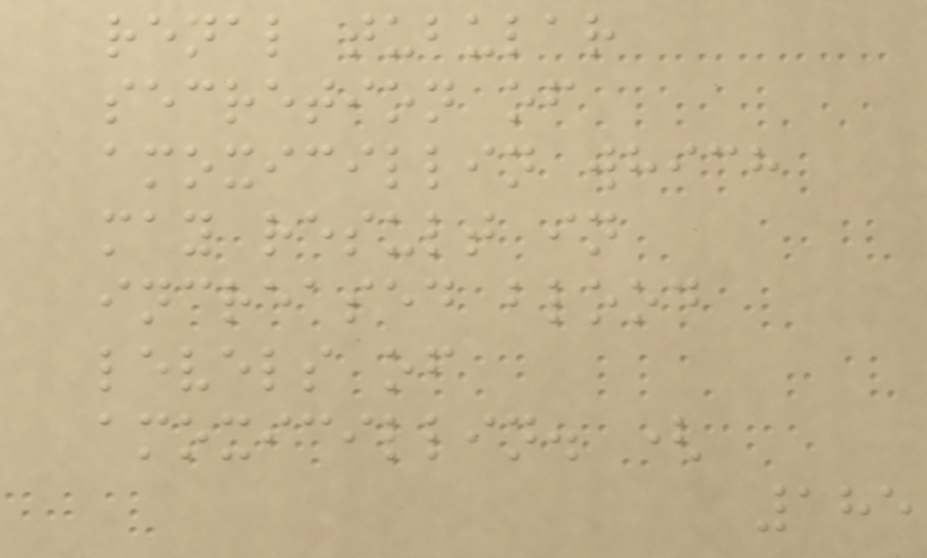renal tubular
secretion of
amoxicillin which
may result in
increased blood
levels of
amoxicillin. (
185
